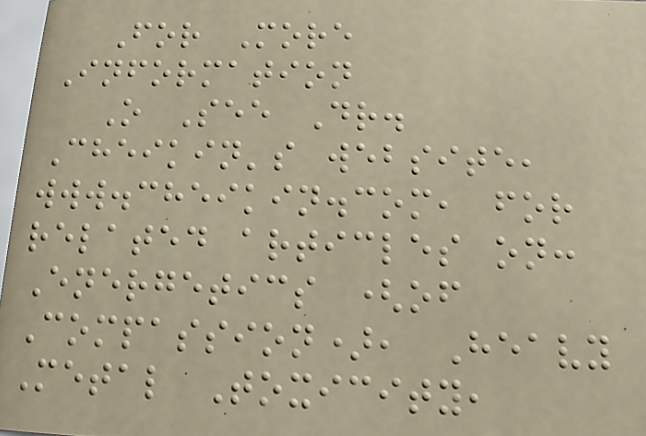For More
Information
O See Dr.
Cheikin's website,
www.cheikin.com, for
related articles on:
Energetics (of
Compassion), Heavy
Metal Toxicity,
